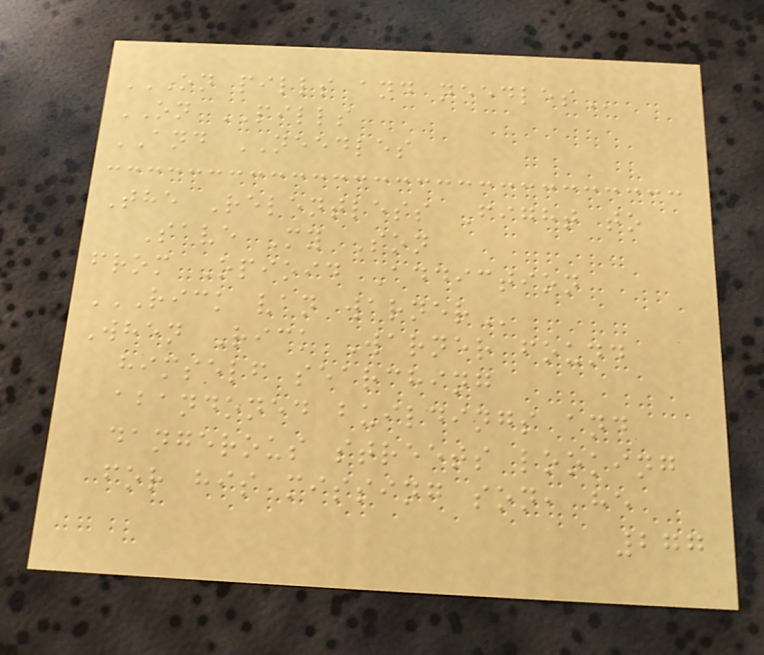ON PILLS AND NEEDLES
ON PILLS
AND NEEDLES
The Relentless Fight to
Save My Son
from Opioid Addiction
RICK VAN WARNER
When Rick Warner found
himself searching
abandoned buildings and
dangerous streets looking
for his missing son, he
277
